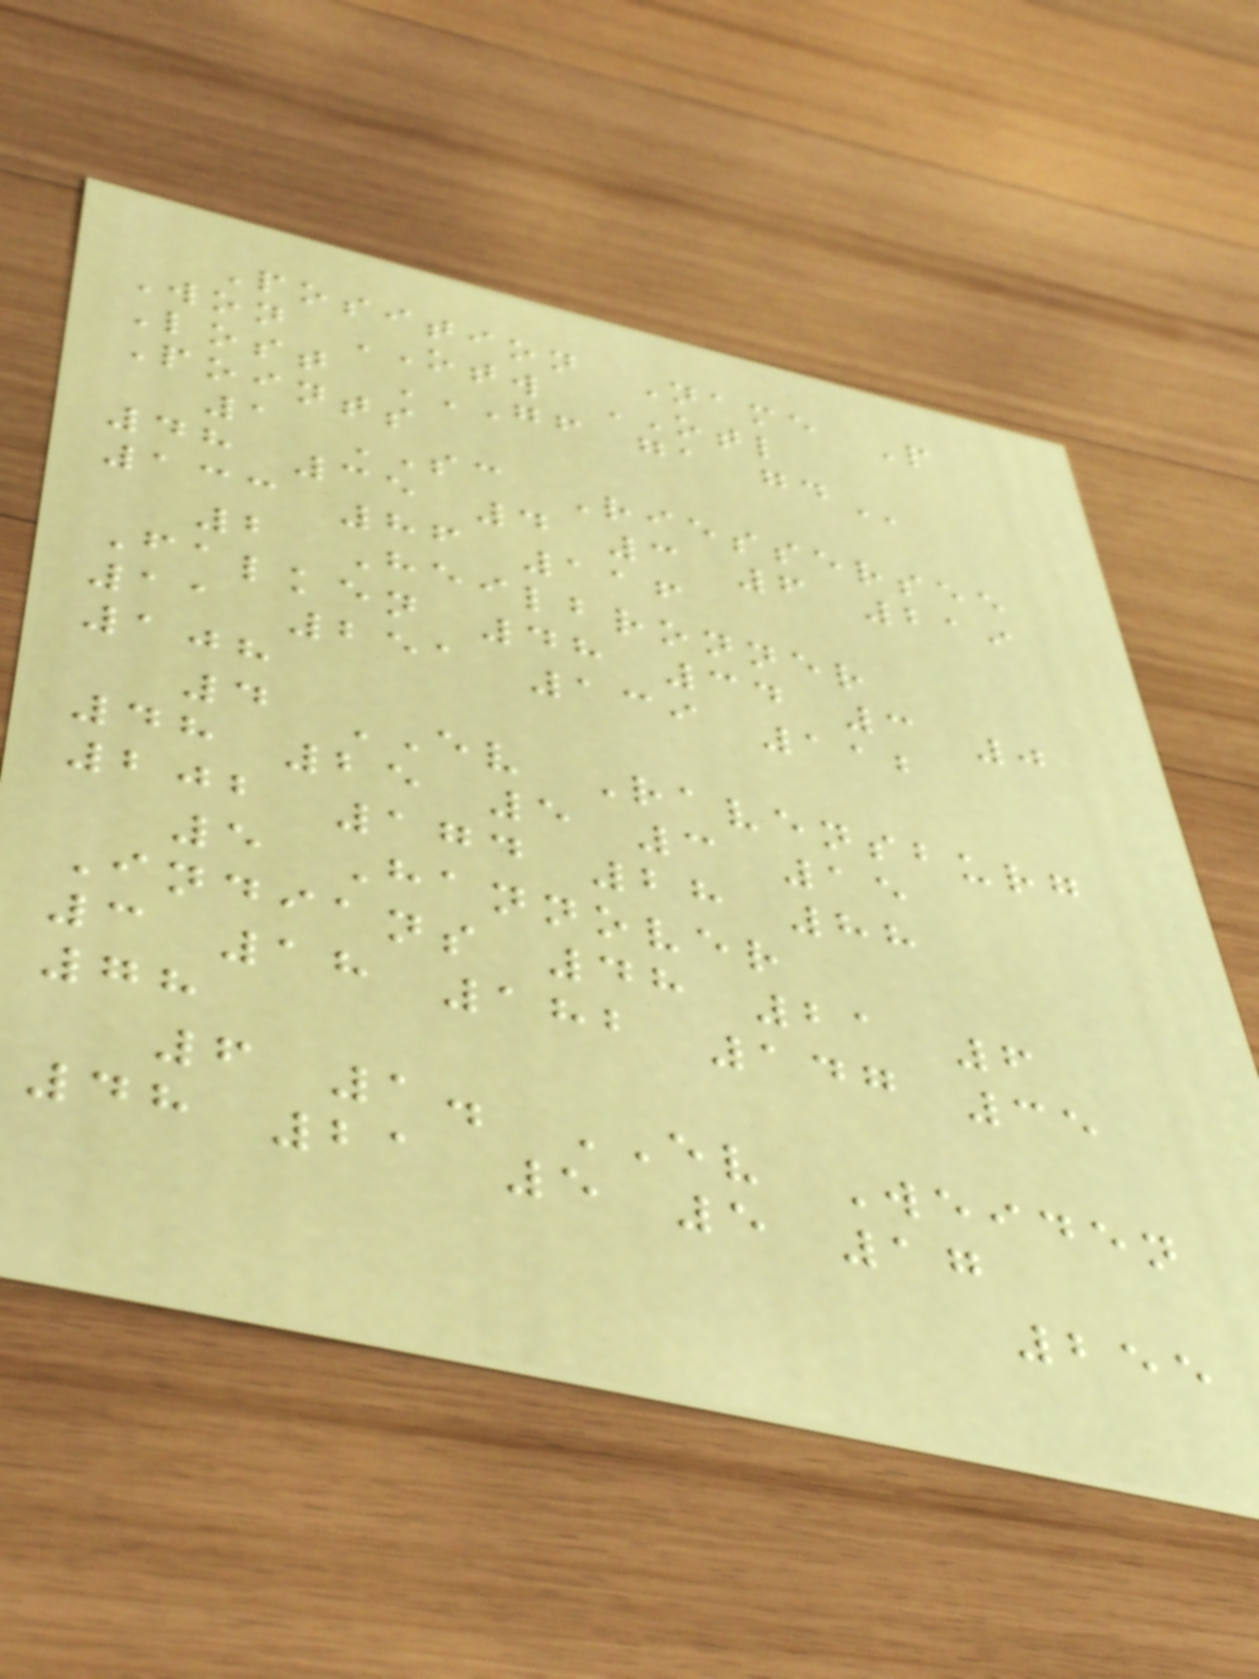Position Name P
Won OTW OTL
Lost GF GA GD
Points
1 SC Riessersee
48 35 4 3 6 219
133 86 116
2 Heilbronner
Falken 48 34 3 0
11 251 139 112
108
4 EV Ravensburg
48 25 5 3 15
202 174 28 88
5 Hannover
Indians 48 21 6
3 18 182 147 35
78
6 1. EV Weiden
48 21 5 5 17
255
